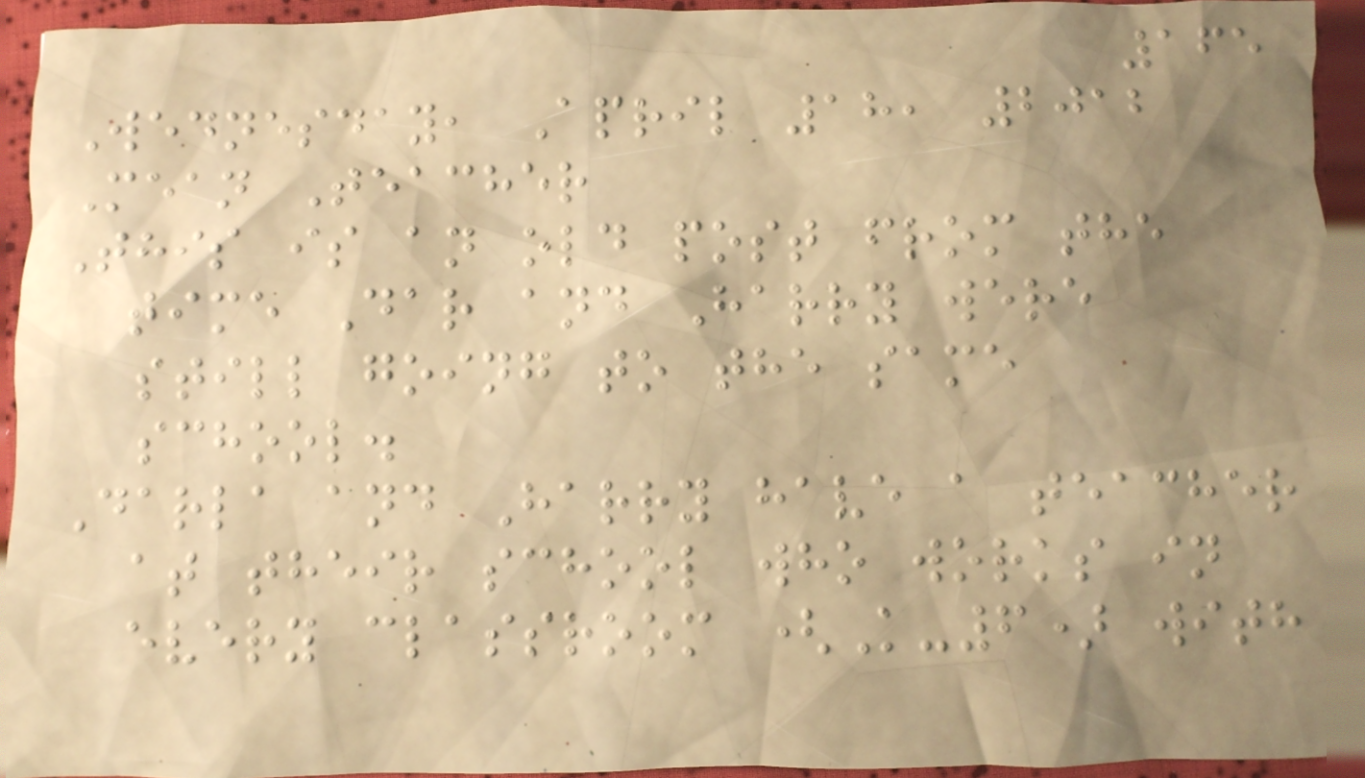165
Wednesday, April 18, 2012
Mean Teacher
This is an old post from the
time Dar and Harry were
still going to the same
school.
Darla and Harry have a teacher
at their school who works in
every classroom (K-6) with
